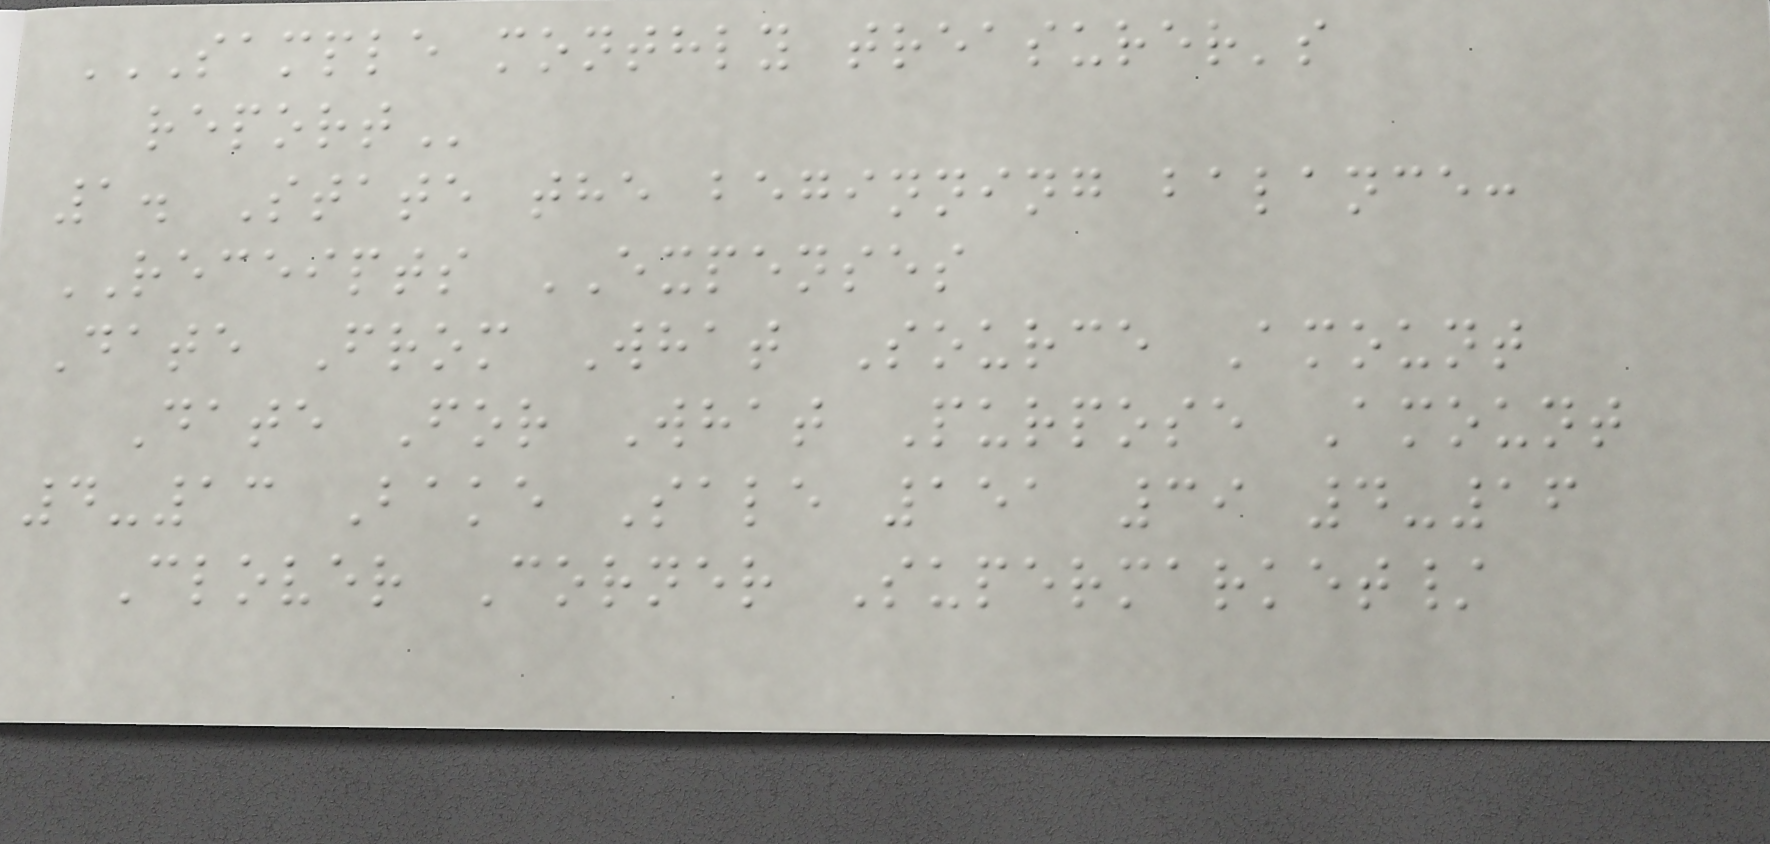SAMPLE MONTHLY TREASURER'S
REPORT
1. State the beginning balance:
RECEIPTS EXPENSES
Date From What Source Amount
Date For What Purpose Amount
4-13 Bake Sale 151 39 4-16
Clover Corner Supermarket/
